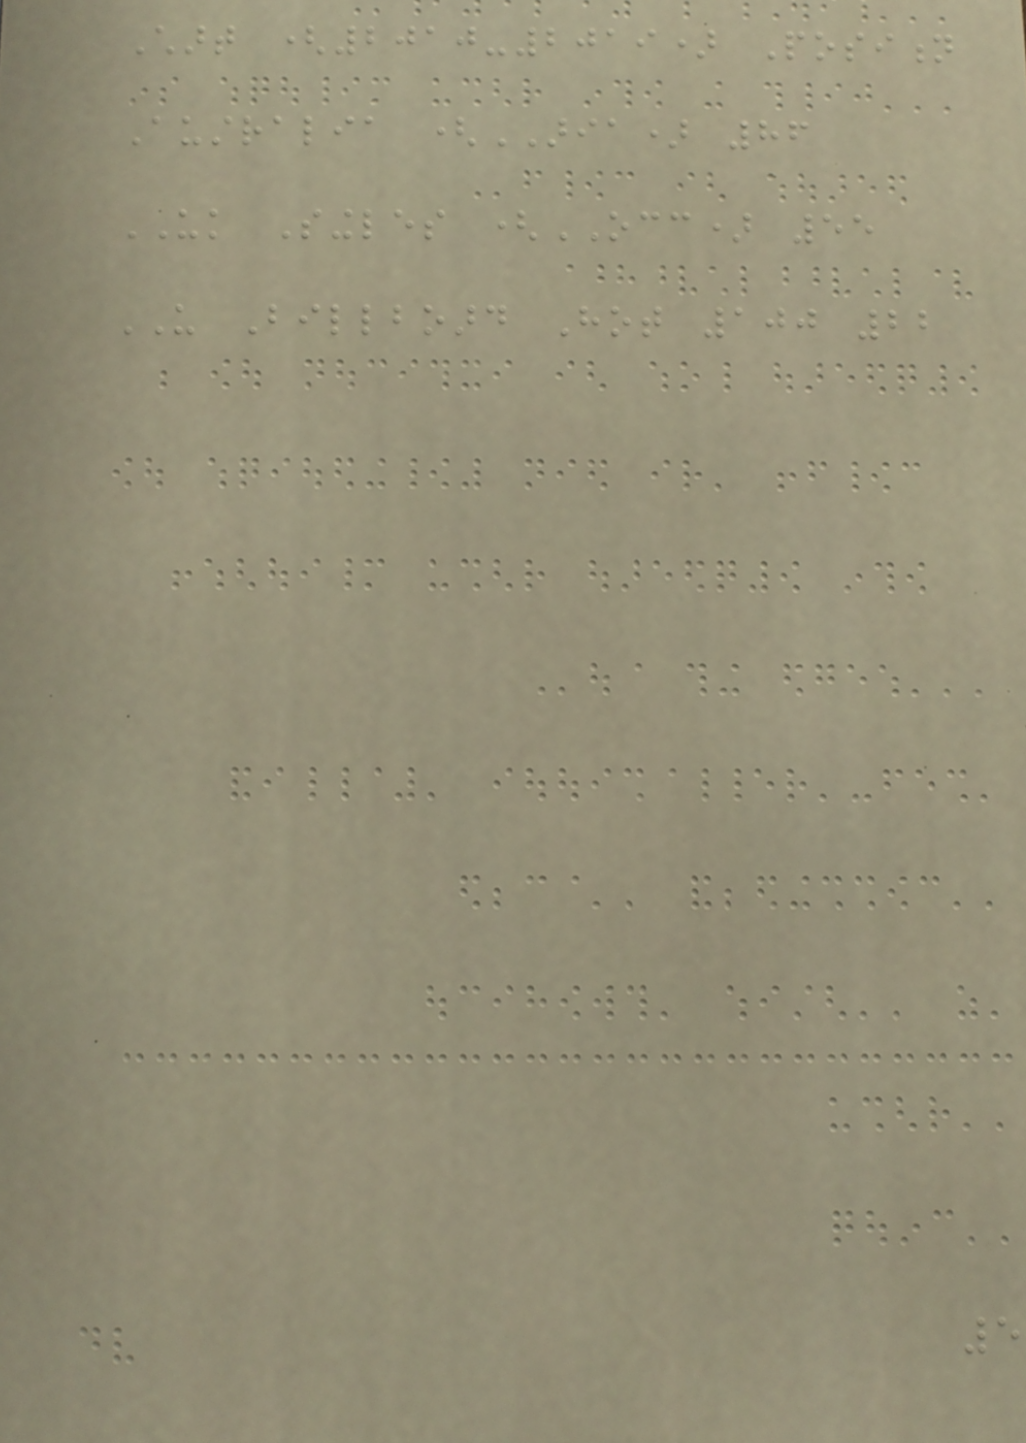Chart (2010-2019) Position
Australia (ARIA) 86
UK Singles (OCC) 55
US Billboard Hot 100 22
5
